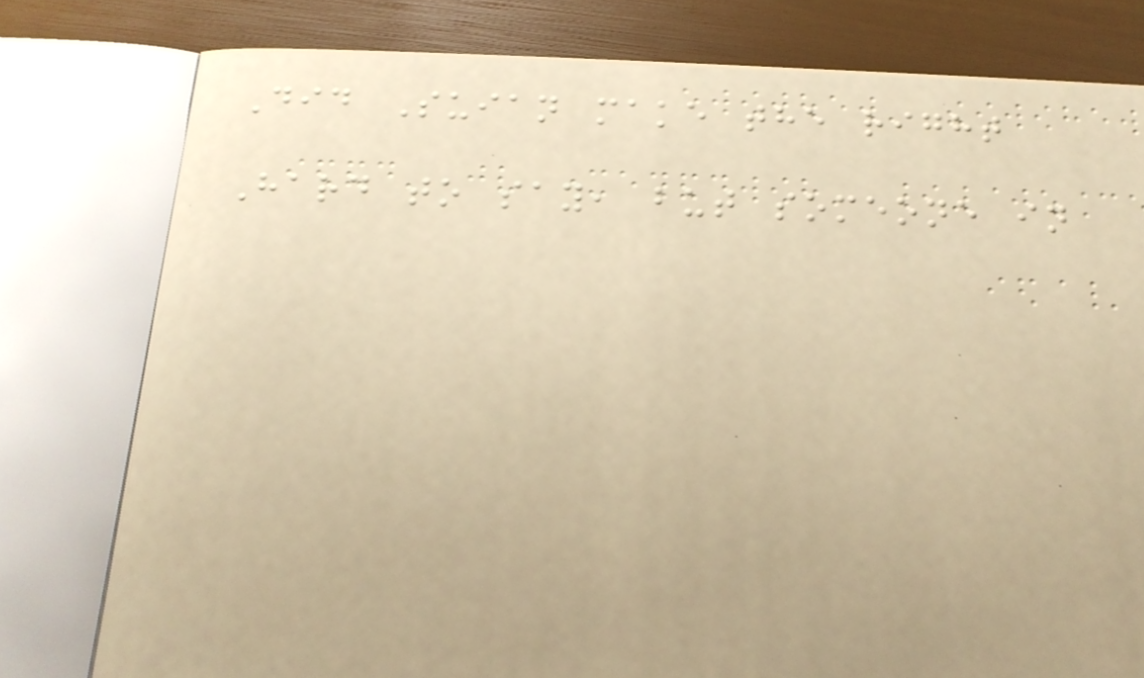Did Suian make the right
Hard to say, but someone in
